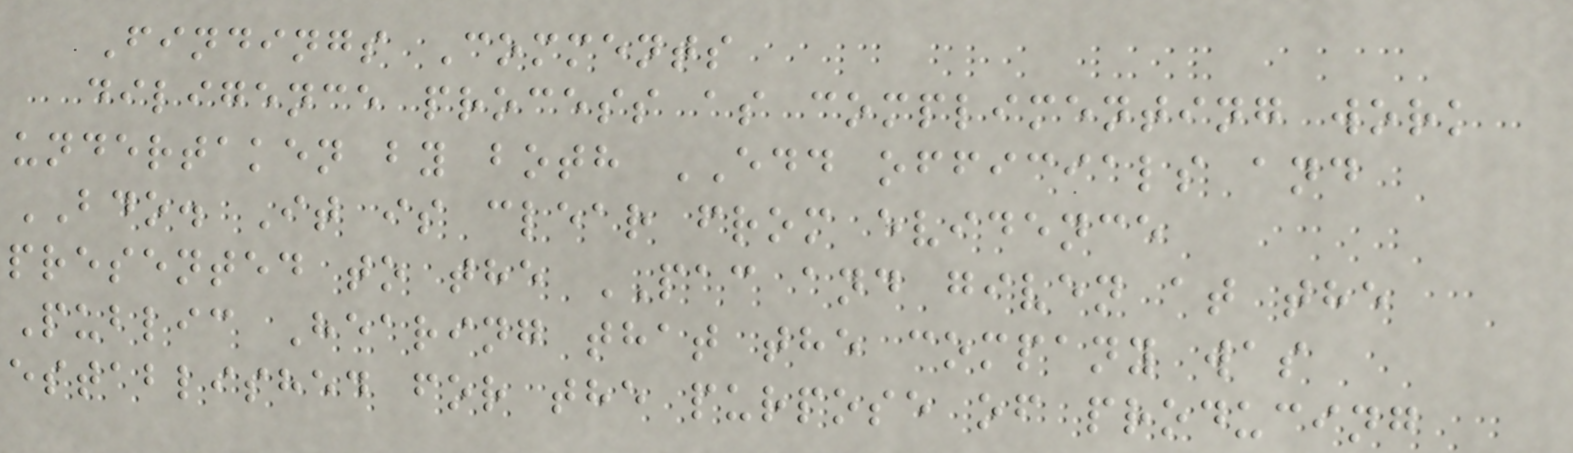Findings Comments
diligence process as complimenting work
undertaken by both EDD officials and
BDO. It is clear from evidence
presented to the PAC and given at the
Public Hearing that the company was
established for the purpose of producing
